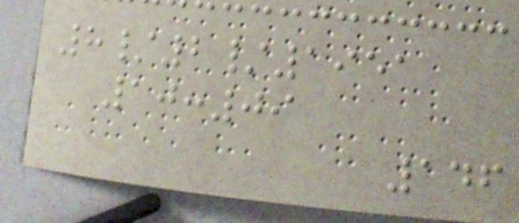8/2/1951
10:09
146
